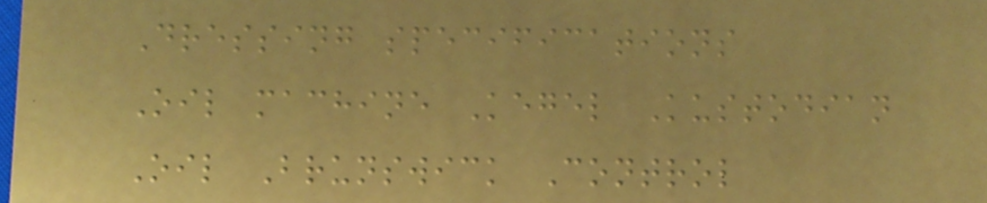Dressing specifications
Oil machine Kegel Kustodian
Oil Brunswick Control
